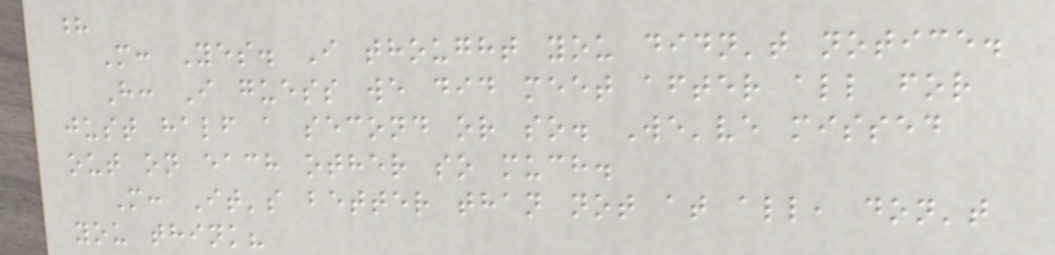?
M: Yes. I thought you didn't notice.
H: I guess we did meet after all for
just half a second or so. We've missed
out on each other so much.
M: It's better than not at all, don't
you think?
